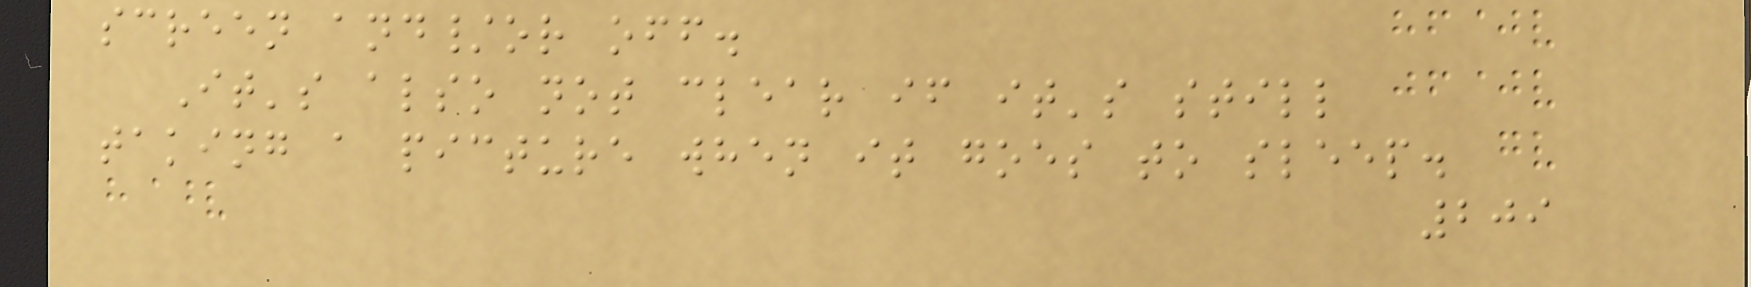screen and/or off.
It's also not clear if it's still
taking a picture when it goes to sleep.
209
